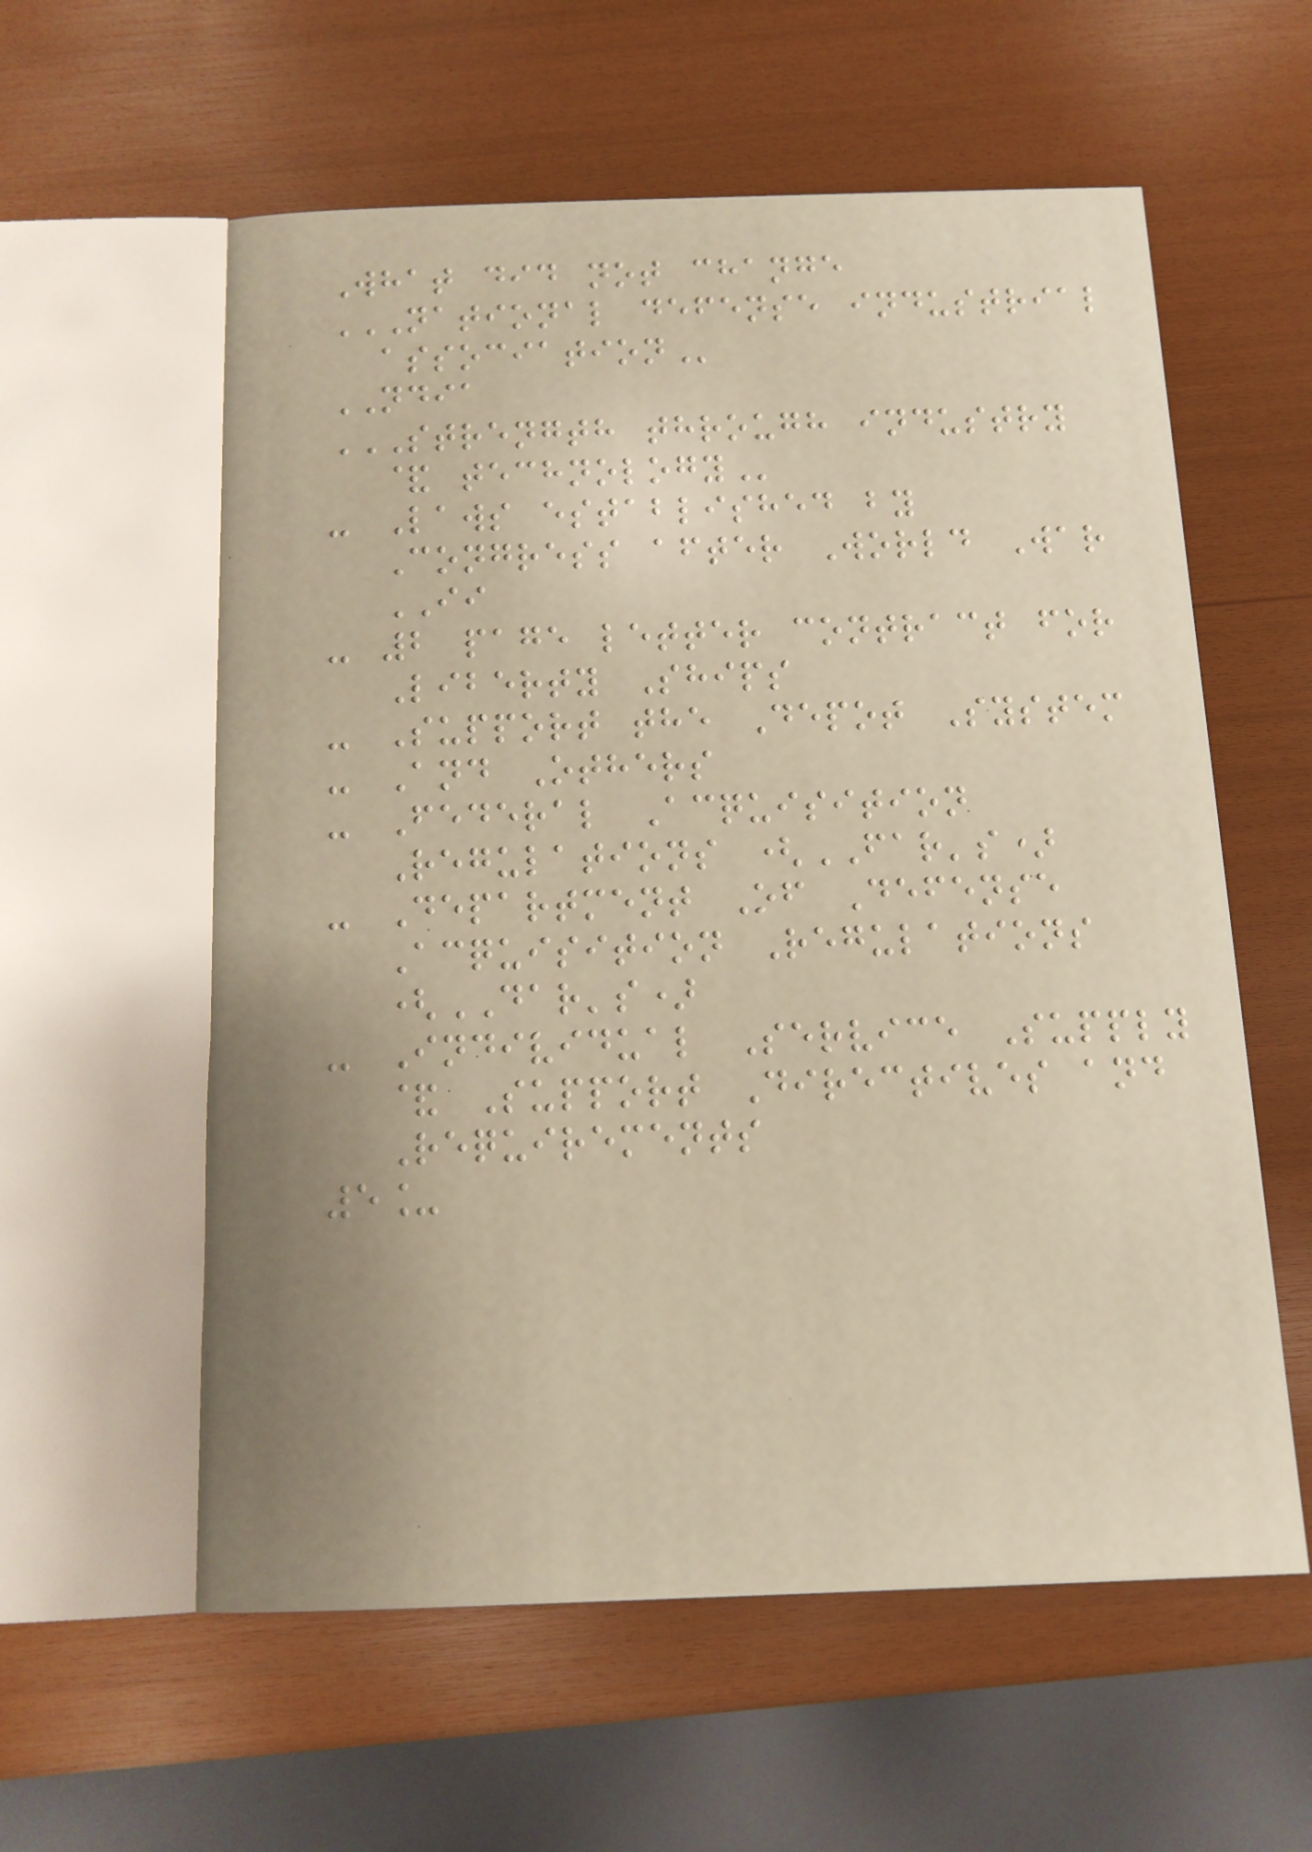What did not change
NATIONAL DEFENSE INDUSTRIAL
ASSOCIATION
NDIA
STRENGTH THROUGH INDUSTRY
& TECHNOLOGY
- Laws established by
Congress after World War
II
- 2 page letter contract for
Liberty Ships
- Support the Depot System
- And Others
- Federal Acquisition
Regulations (FAR's)
- Department Of Defense
Acquisition Regulations
(DAR's)
- Individual Service Supply
& Support Directives and
Requirements
5_
